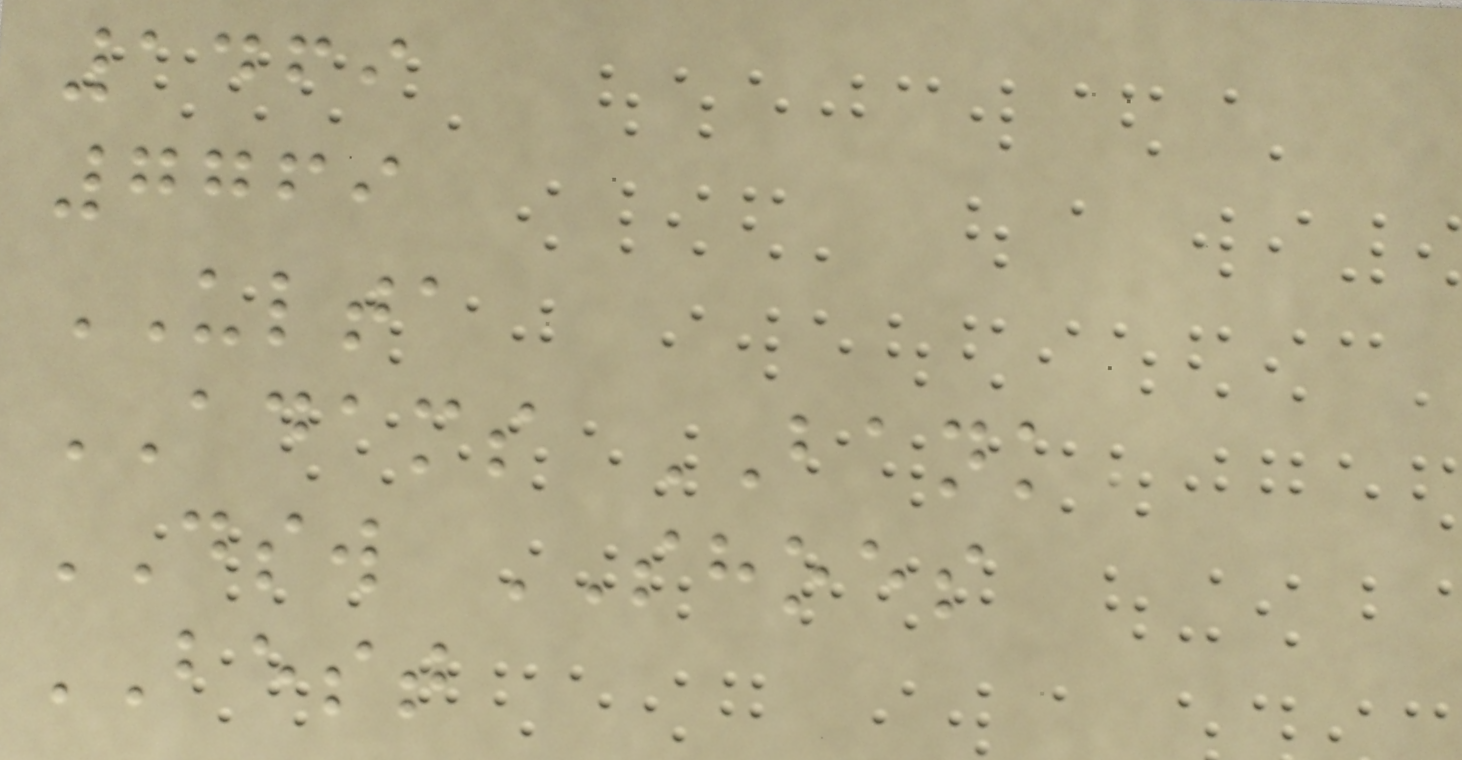1469
7769
ULTA
ADAMS BANK
DSW SHOES
BEST
